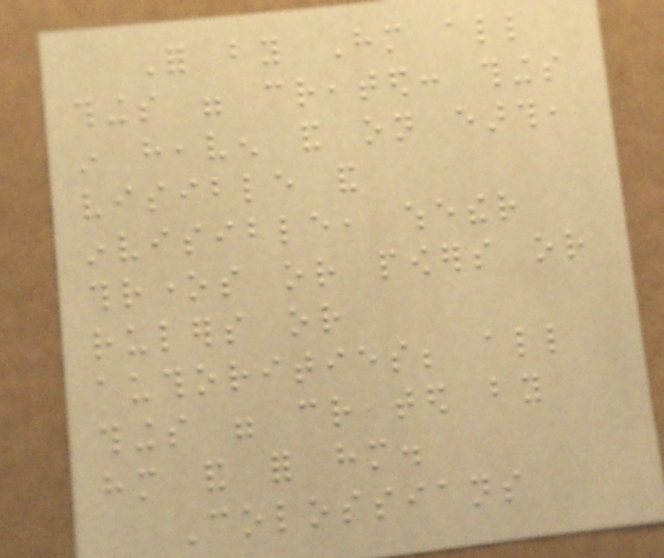For by Him all
things were created: things
in heaven and on earth,
visible and
invisible, whether
thrones or powers or
rulers or
authorities; all
things were created by
him and for him.
Colossians
